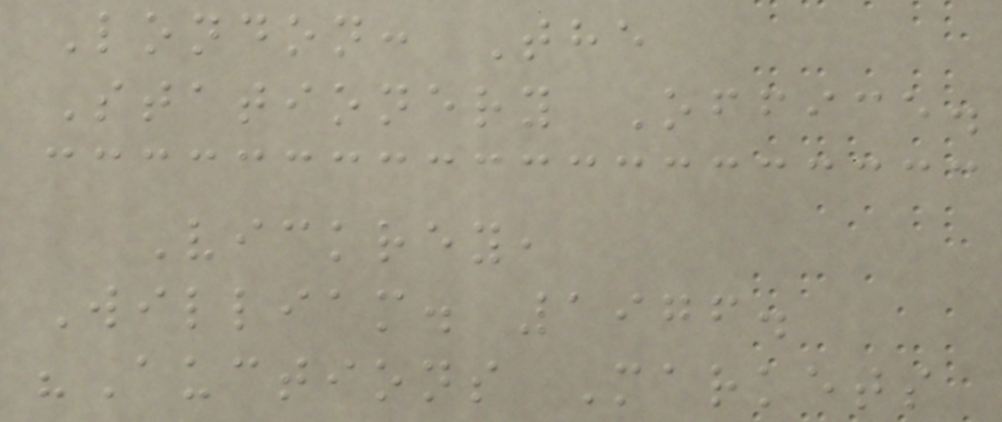London: The
Stationery Office.
Vickrey,
William. 1976.
"Auctions Markets
